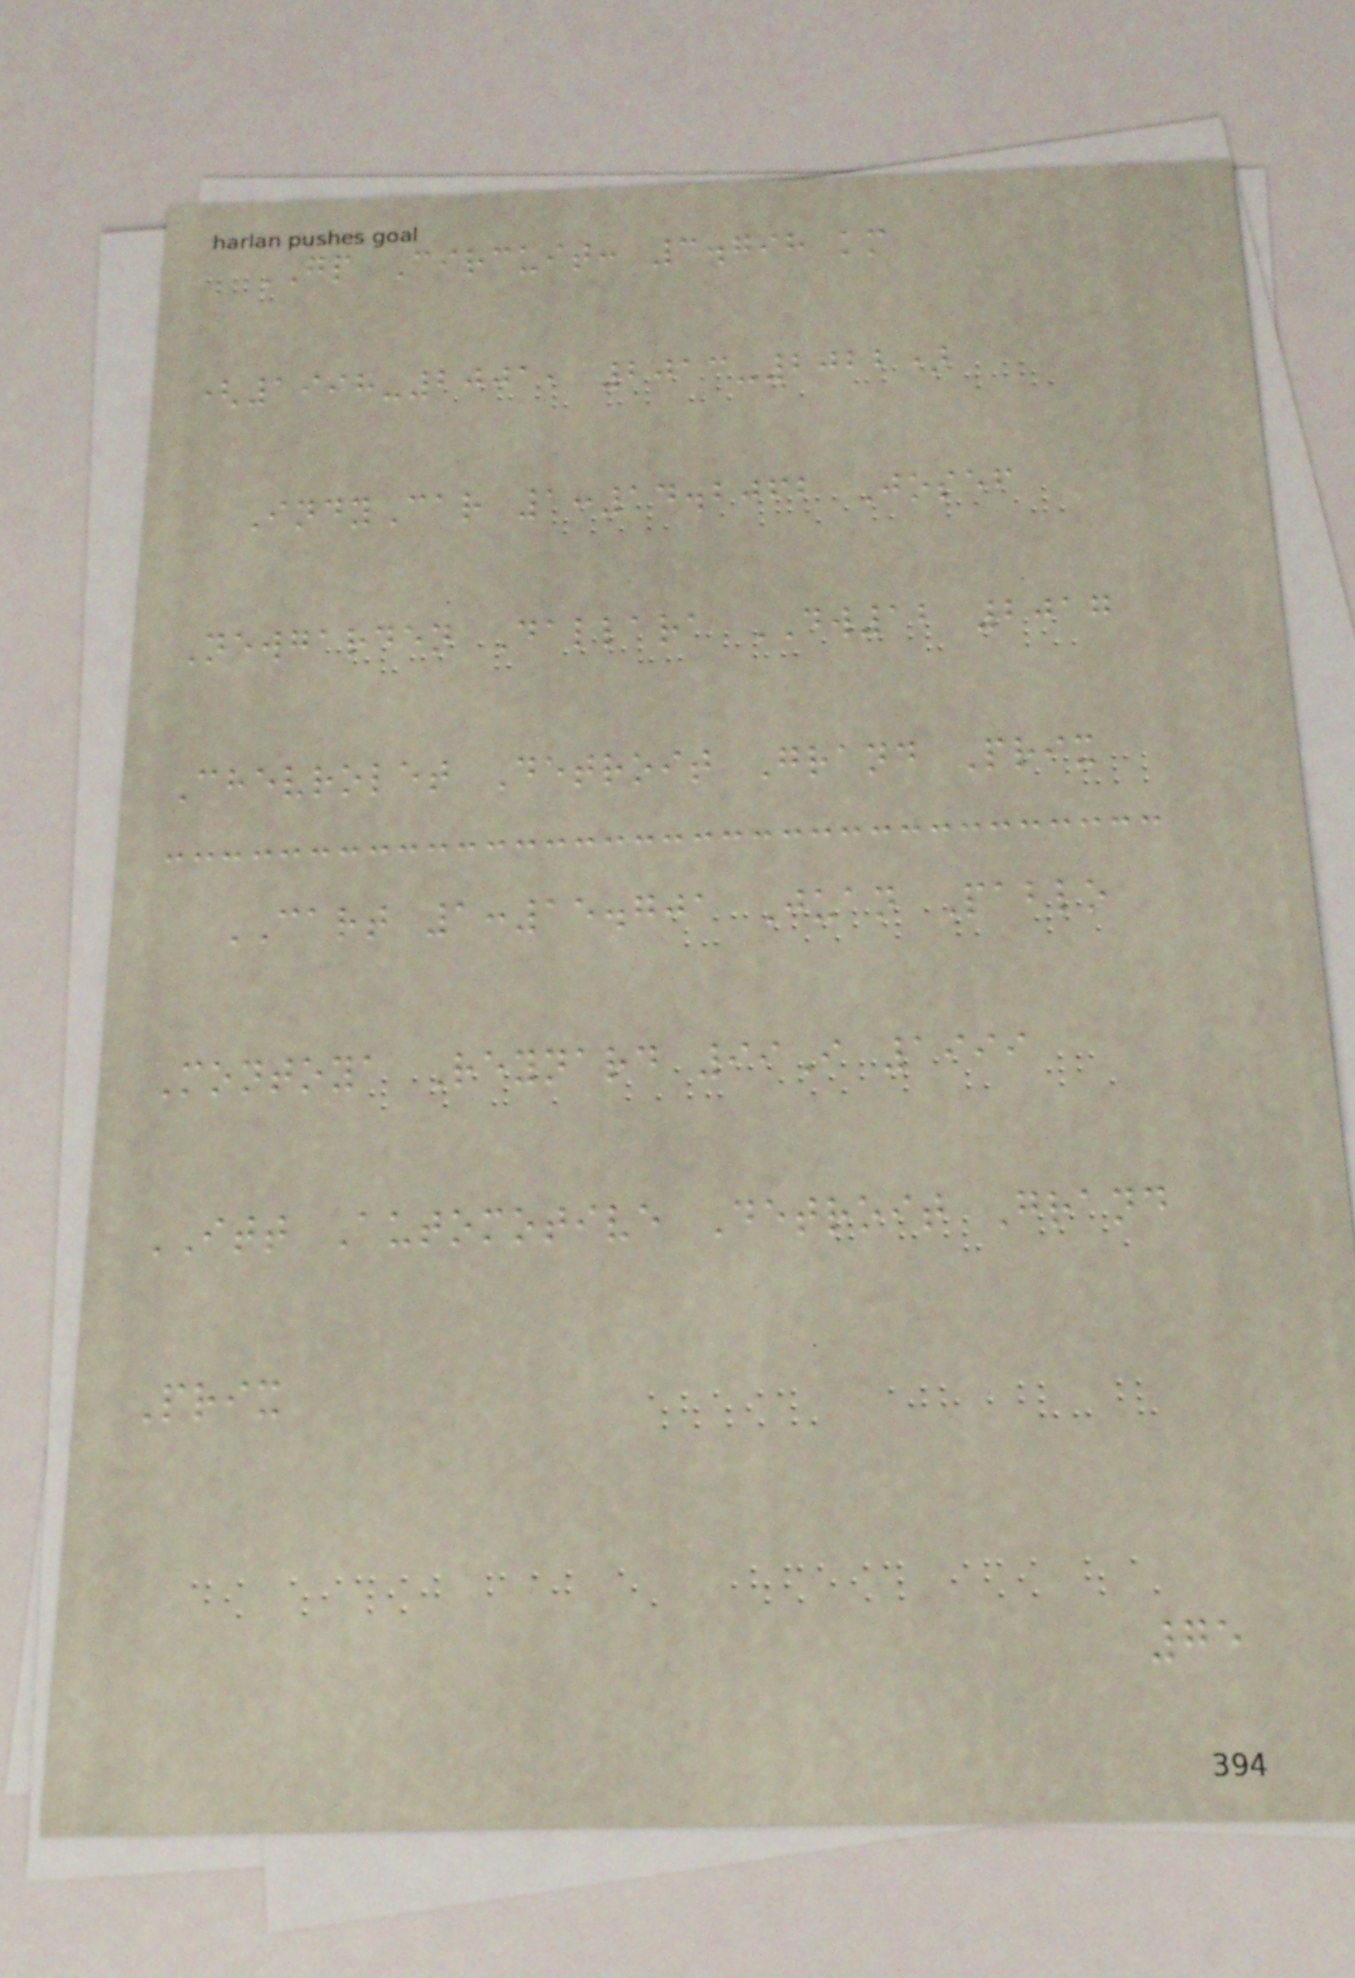GP Circuit: 3.798 km
(1998-2001, 2013-2022)
IndyCar 1:14.2062 Josef
Newgarden Dallara DW12 2017
Chevrolet Detroit Grand Prix
CART 1:15.701 Juan Pablo
Montoya Reynard 99I 1999
ITT Automotive Detroit Grand
Prix
75
